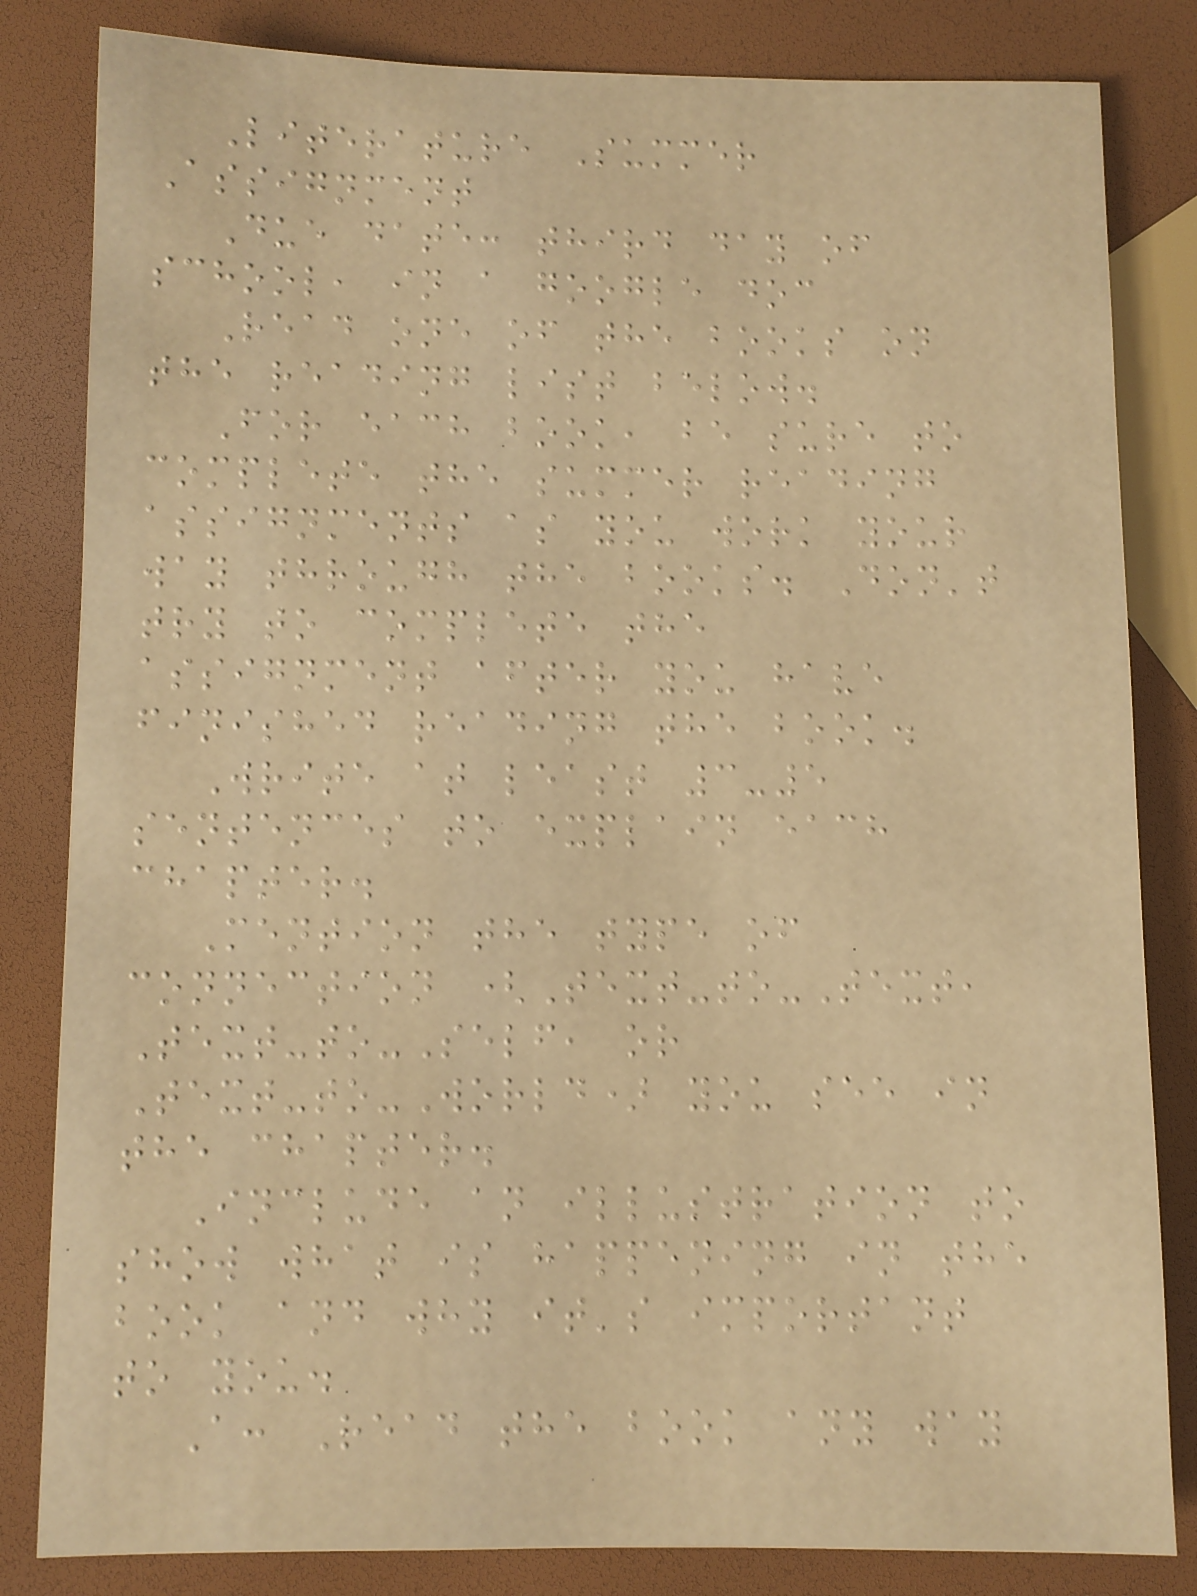Literature Summer
Assignment
Due date: third day of
school, in a google doc
Read one of the books on
the reading list below.
For each book, be sure to
complete the summer reading
assignments as you work your
way through the books. Don't
try to complete the
assignment after you have
finished reading the book.
Write at least 3-5
sentences to explain each
chapter.
Mention the type of
connection (Text-to-Text,
Text-to-Self, or
Text-to-World) you see in
the chapter.
Include an illustration to
show what is happening in the
book and why it's important
to you.
A: Read the book any way
